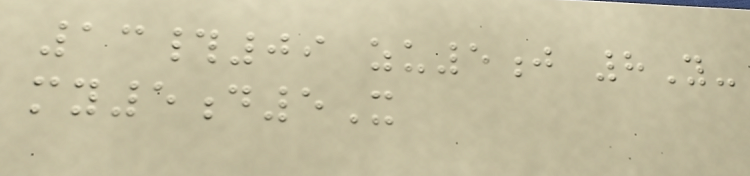13#09 zu5j 8Y-
my5d5X
